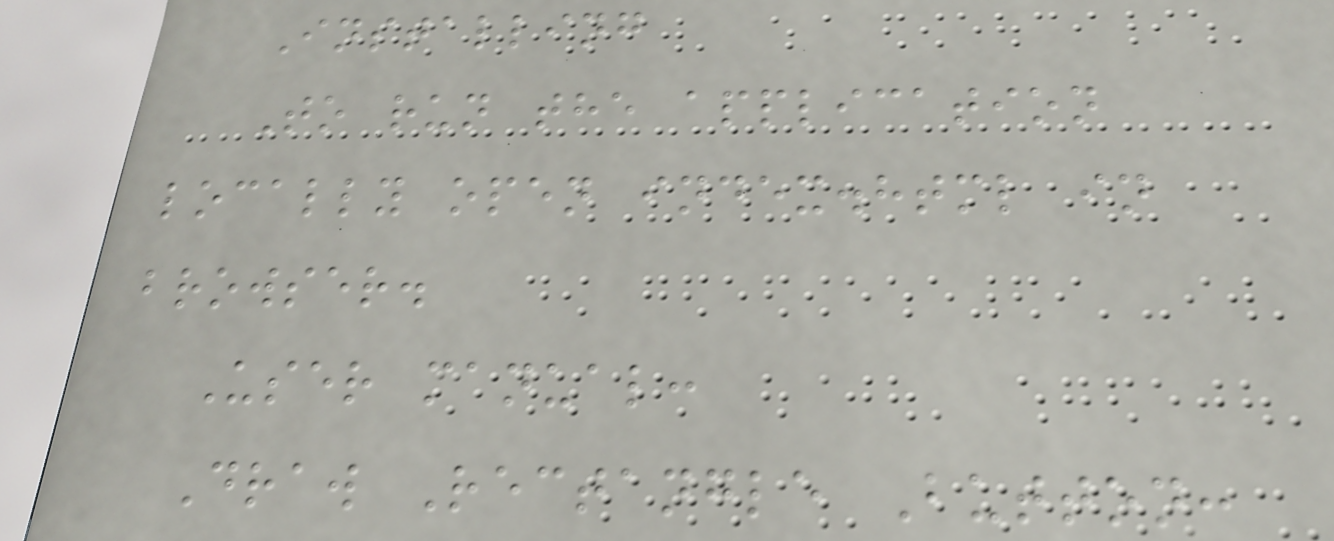Installing
To run the application
locally open index.html in
browser.
User manual:
Draw Rectangle Button:
